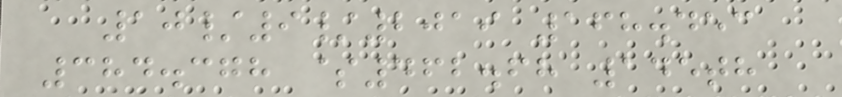10/9/2019 168.453
384.378 $462.68 145th
